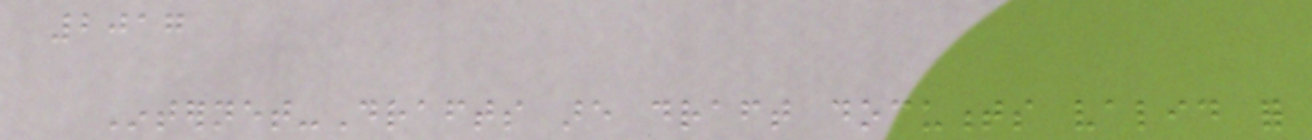2017
Internet-Drafts are draft documents valid for
